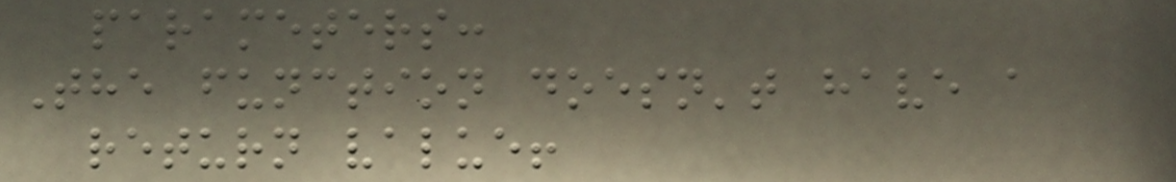parameters:
The function doesn't have a
return value!
